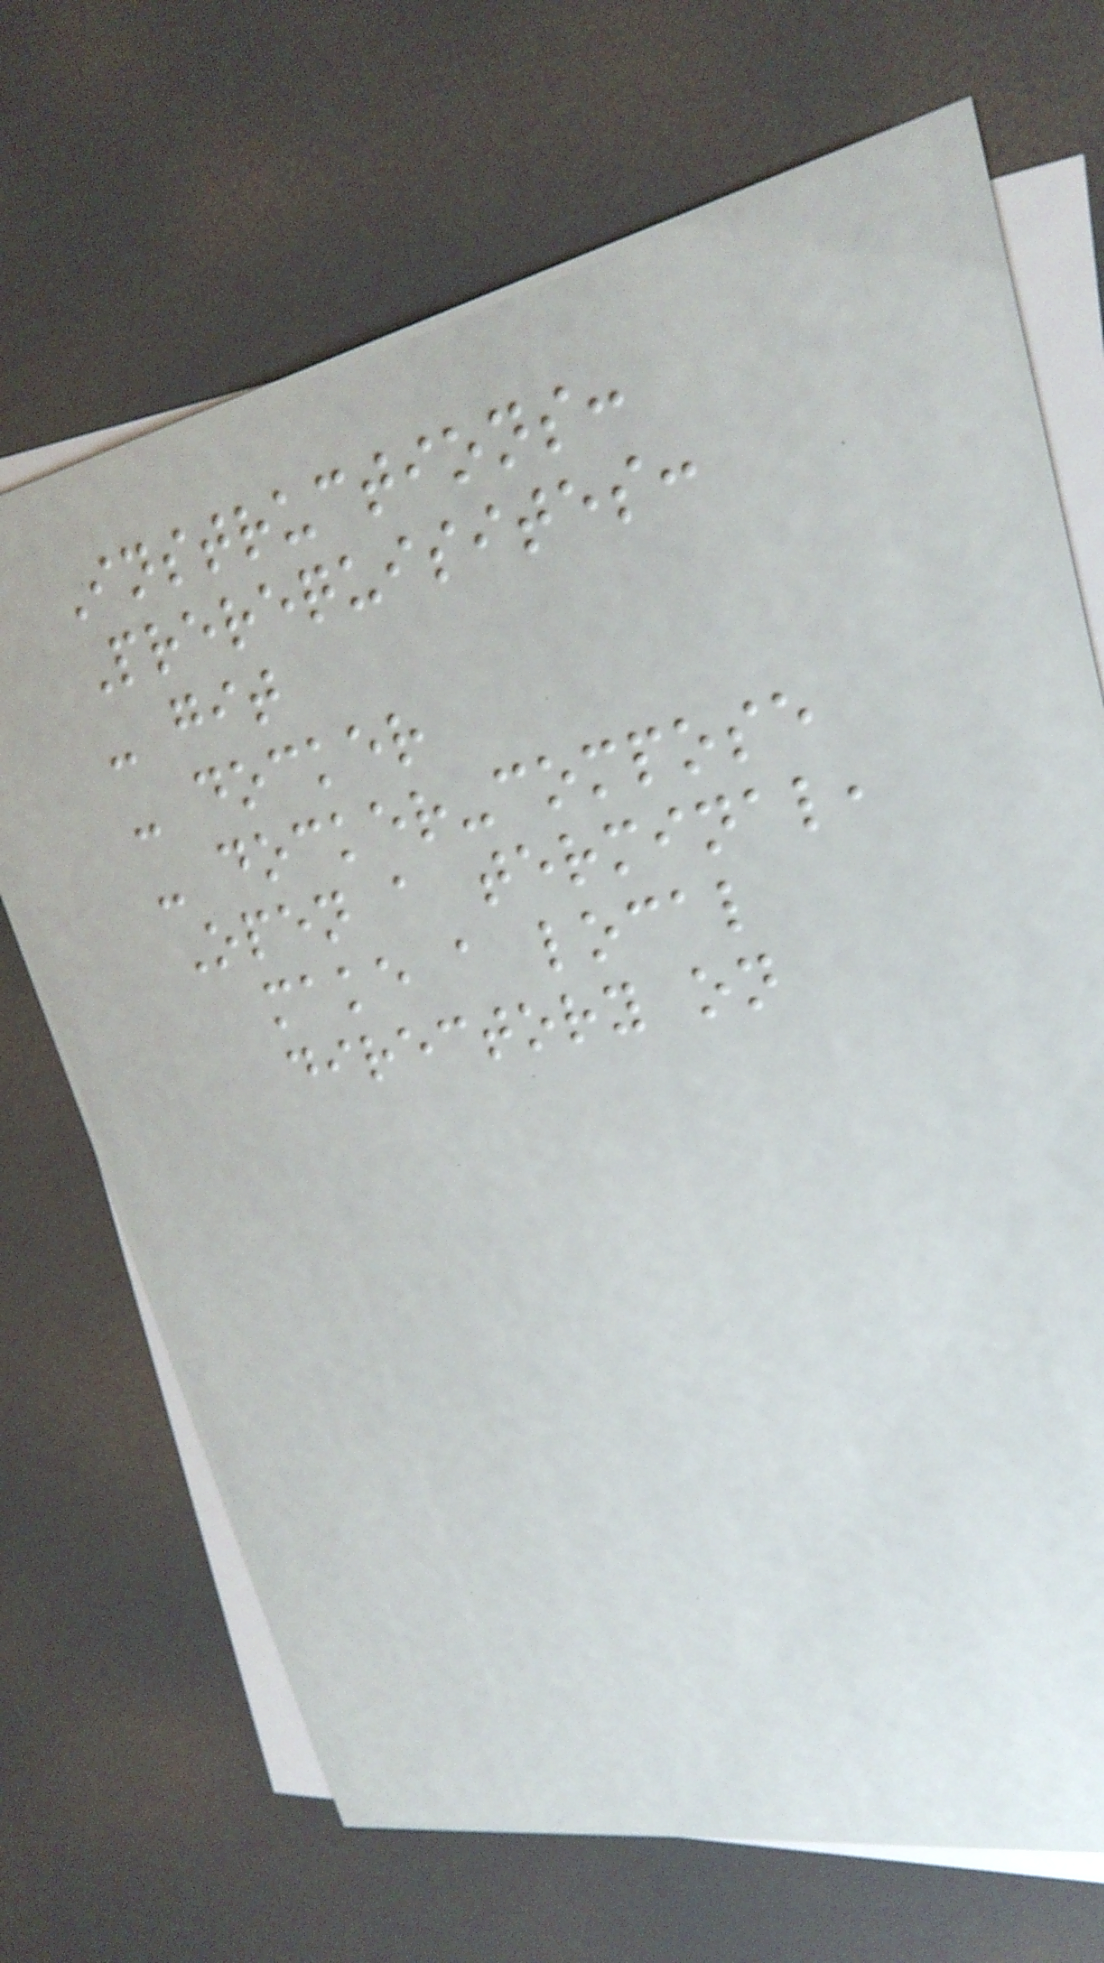Instructions:
Prerequisites:
- git
- docker
- docker-compose
Open a terminal,
make a local
directory on
